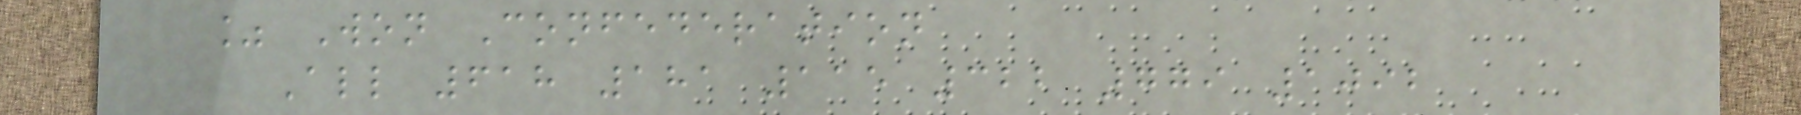% Won Confederation
All 618 181 115 322 779 1092
